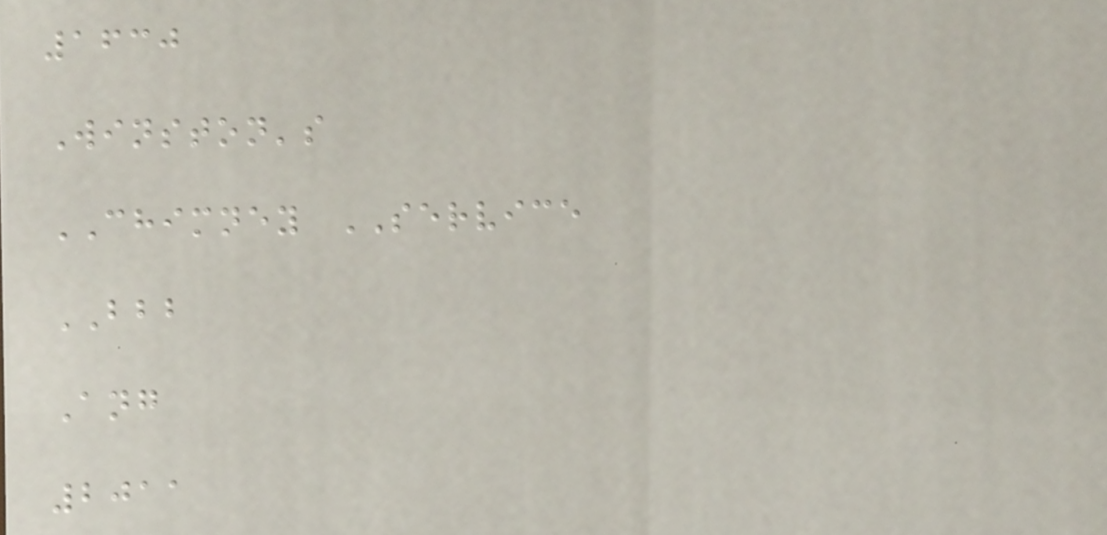1630
Winston's
CHIMNEY SERVICE
BBB
Ang
2011
